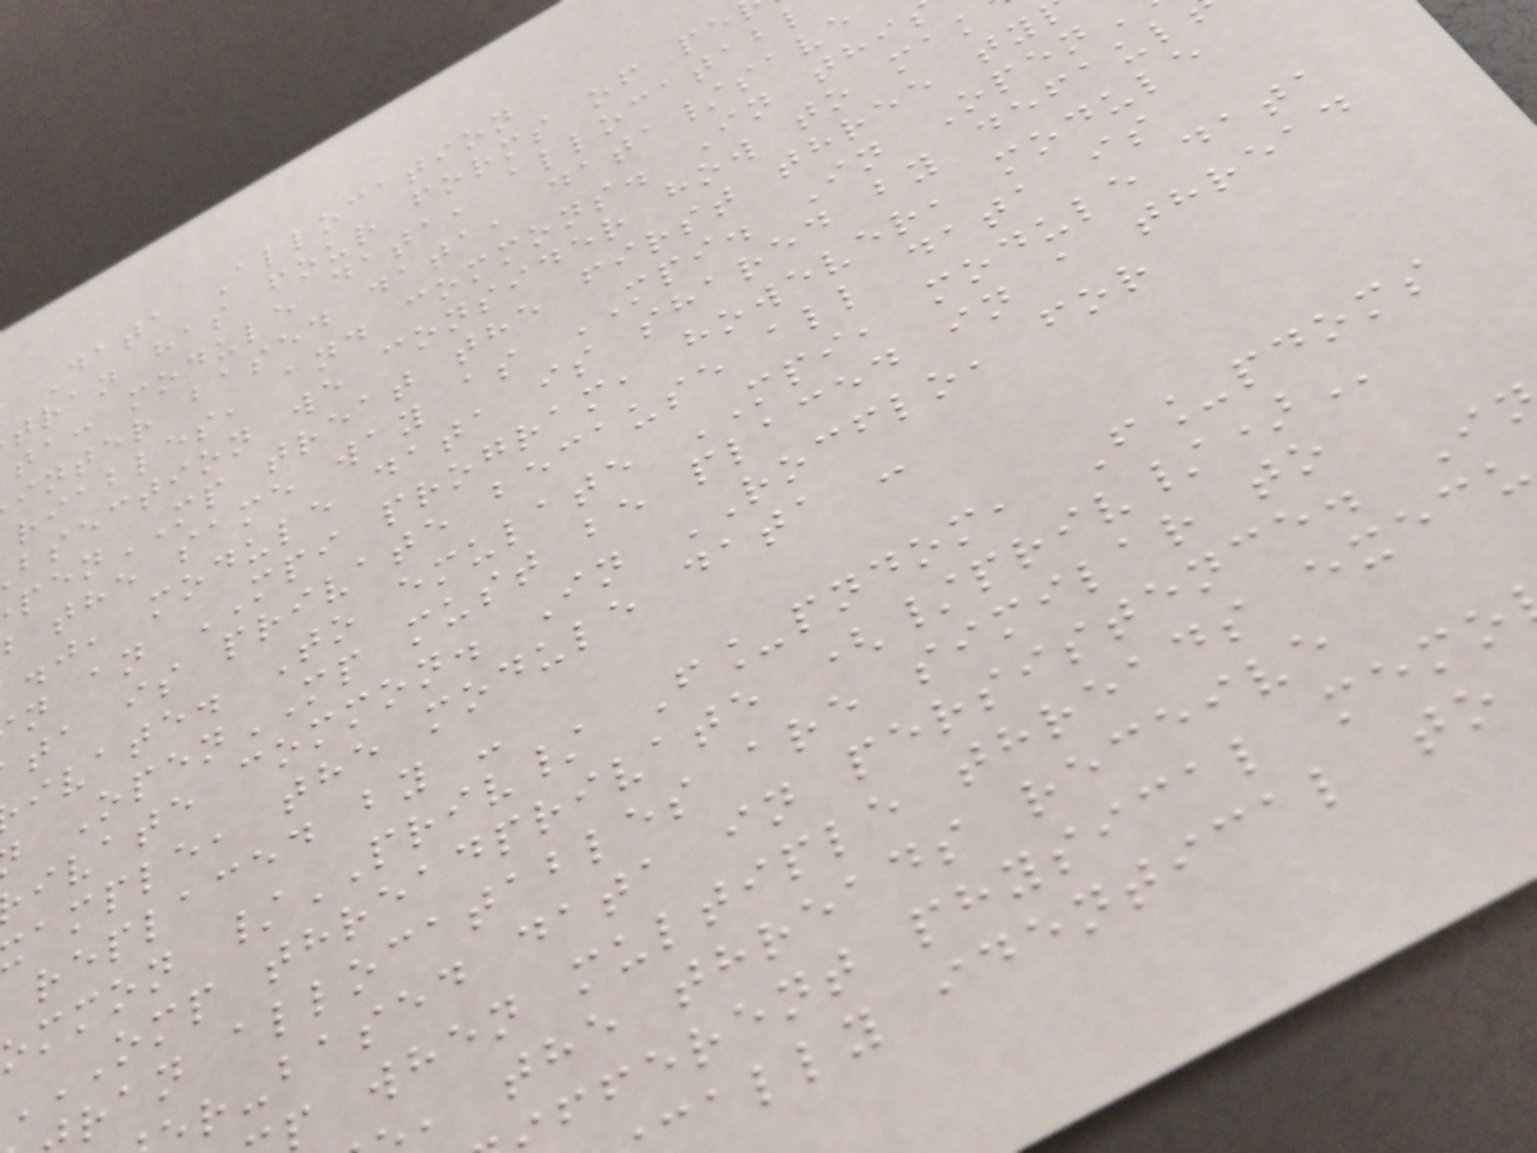Data Allocation
tran has four forms of pe
ta: module data, allocatab
inter based data, data/save
riables, and commons. In thi
bsection we consider how to mak
penMP treat the first three ty
the same way as MPI. In Open
.j, module data is shared by defaul
n an MPI program, however, module
ta is private because all data is
ivate. To emulate MPI, module data
OpenMP must be placed in a thread
ivate common. In ROCFLO, for
ample, the module data -
replaced by -
ommon /PRIV/ F_pndom, F_pdoms
ran allocatables are similar to
r-based data in persistence. I
when multiple threads execu
, the threads receive
fferent physical memo
ally identical to
